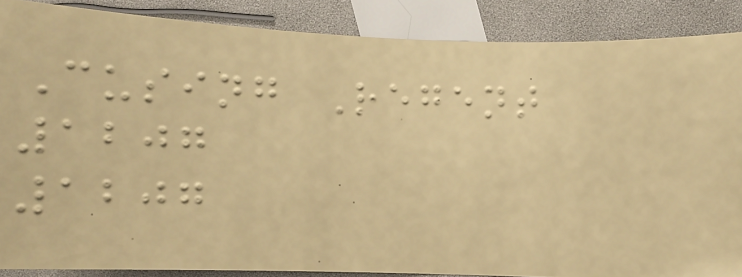Cusing Regent
1207
1207
